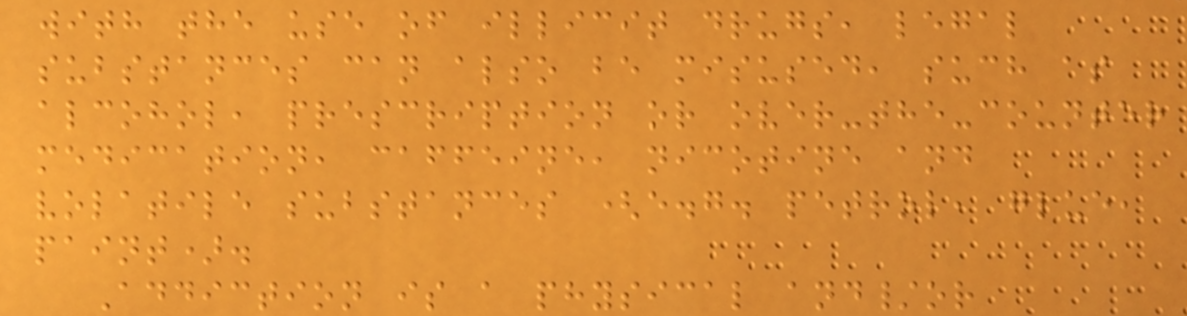with the use of illicit drugs, legal
substances can also be misused, such as
alcohol, prescription or over-the-counter
medication, caffeine, nicotine and
volatile substances (e.g. petrol, glue,
paint).
Addiction is a physical and/or
